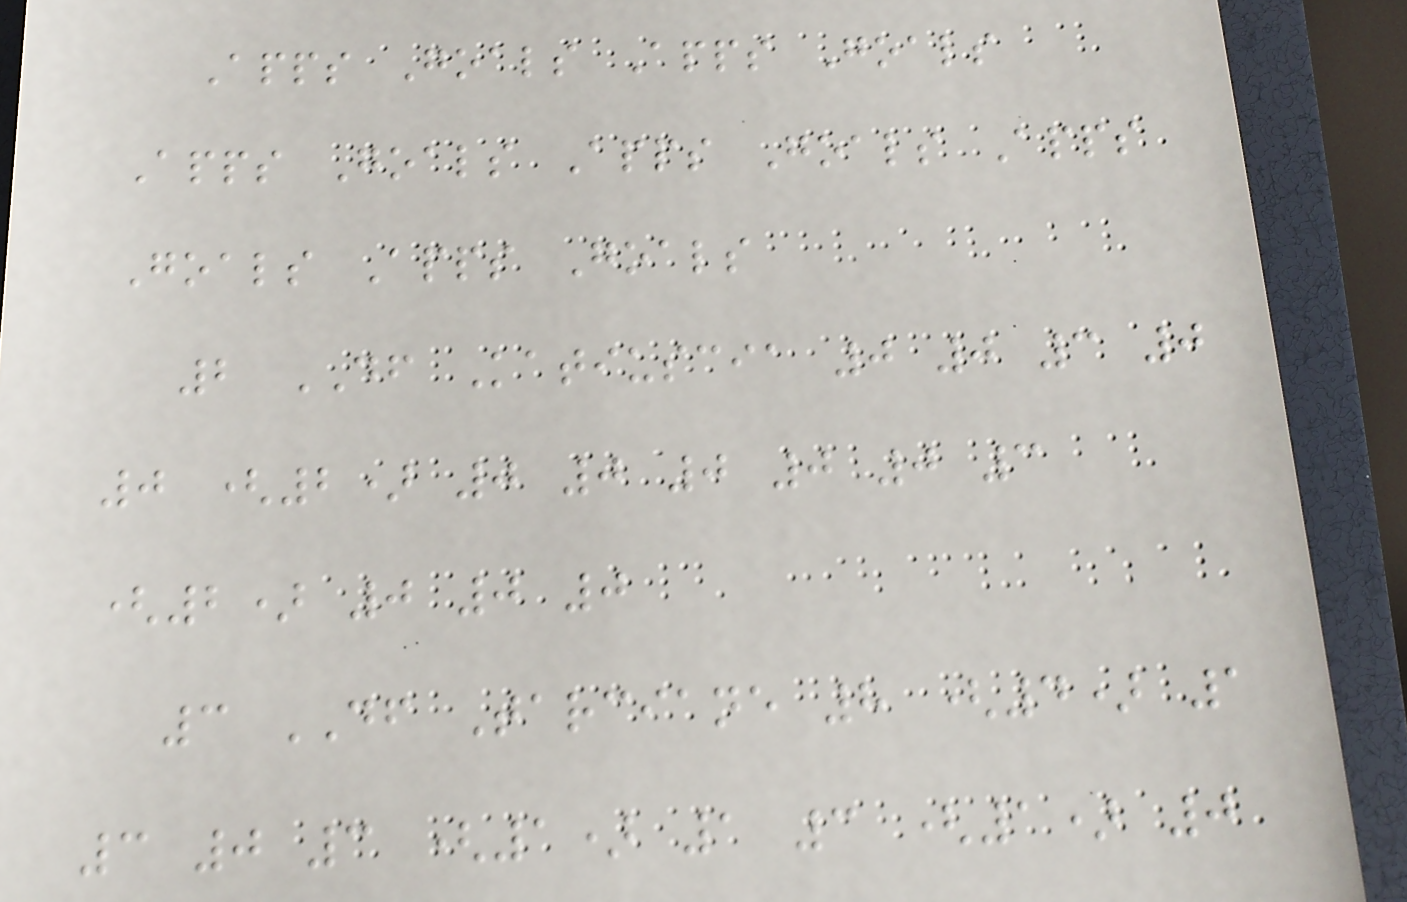Apps Goals Apps Goals
Apps Goals Apps Goals Apps
Goals Apps Goals
2 DF Katiuscia 0 0 3 0
0 (2) 0 0 0 0 0 3
(2) 0 0 0
3 DF Tarciane 8 (4) 1
3 0 3 (1) 1 3 (1) 0
